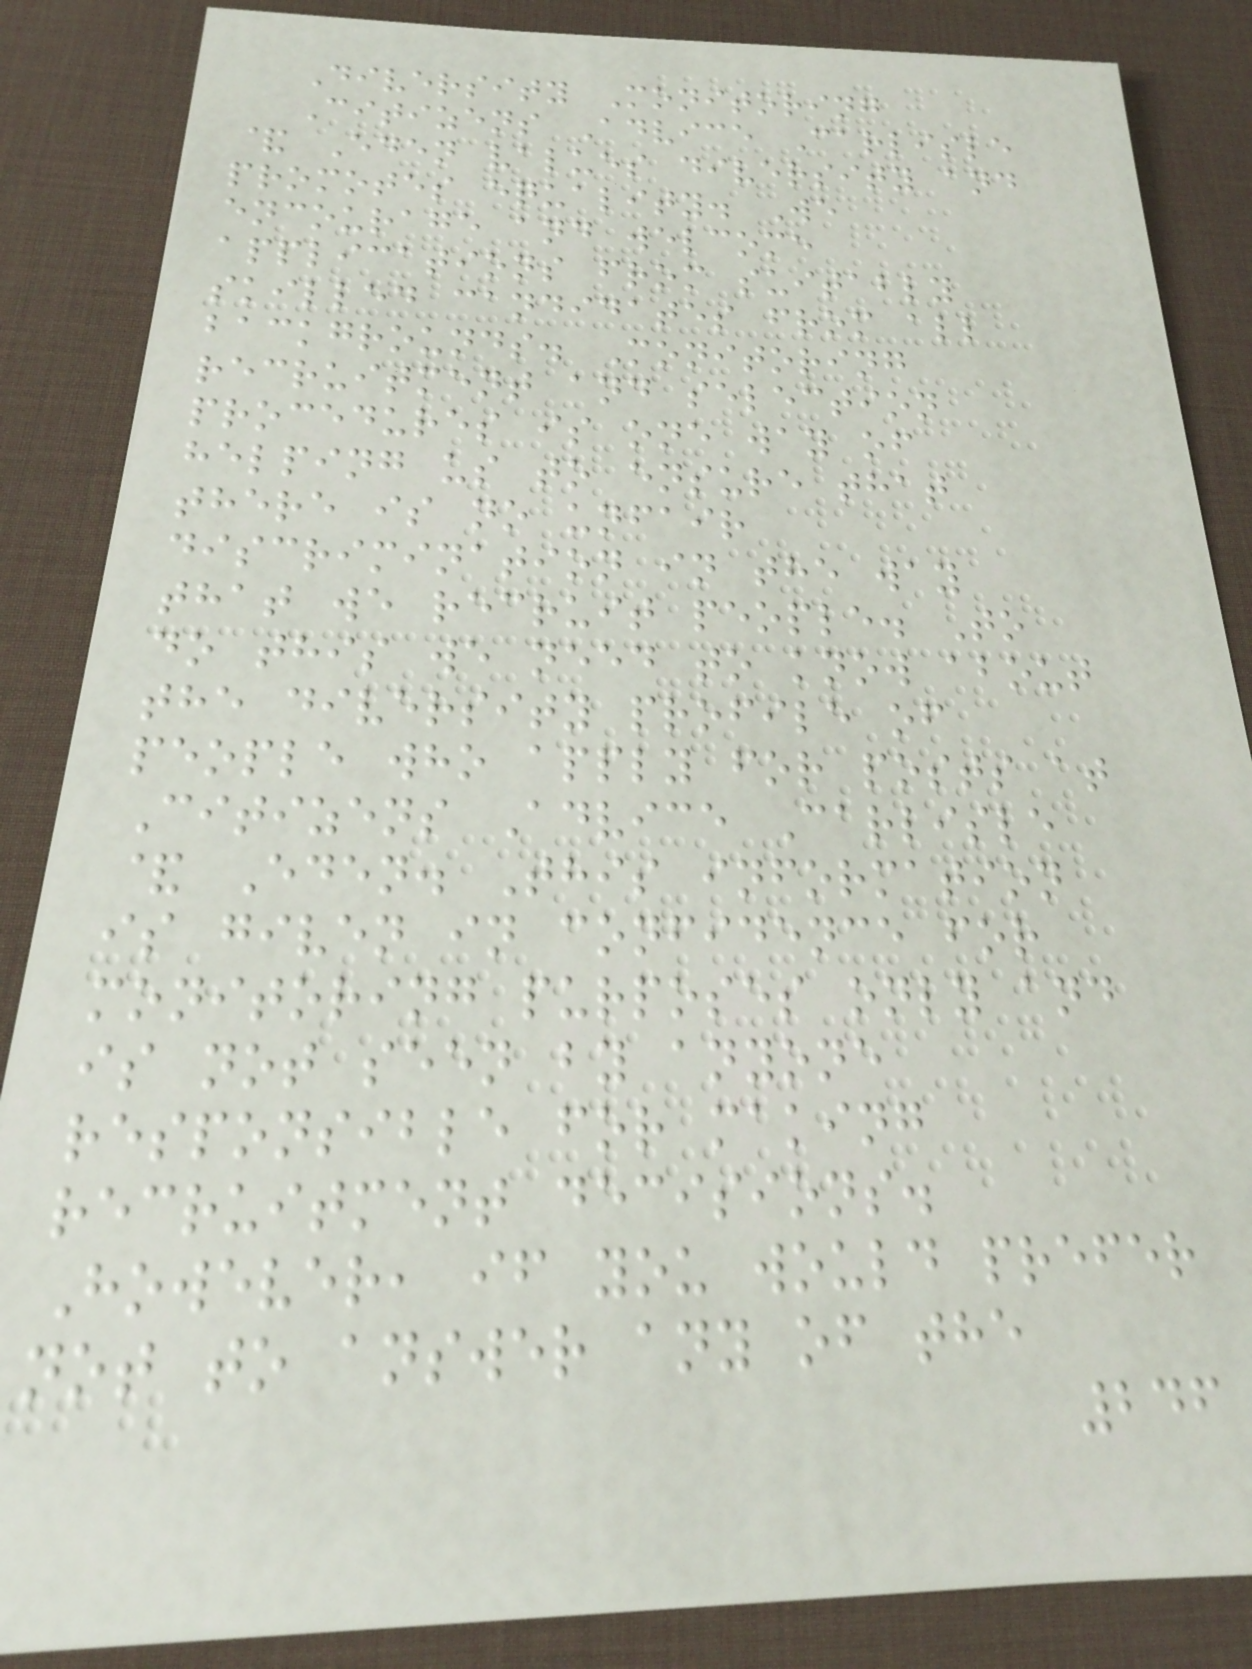Diversity Monitoring
Citizens Advice Carlisle
& Eden values diversity and
promotes equality. We
encourage and welcome
applications from suitably
skilled candidates from all
backgrounds. Monitoring
recruitment and selection
procedures is one way of
helping us to ensure that
there is no unfair
discrimination in the way
that we recruit people. To
do this we need to know about
the diversity profile of
people who apply for posts at
Citizens Advice Carlisle
& Eden. This information
is given in confidence for
monitoring purposes only and
is not seen by anyone
responsible for making
recruitment decisions.
However, if you would prefer
not to answer any of the
246
